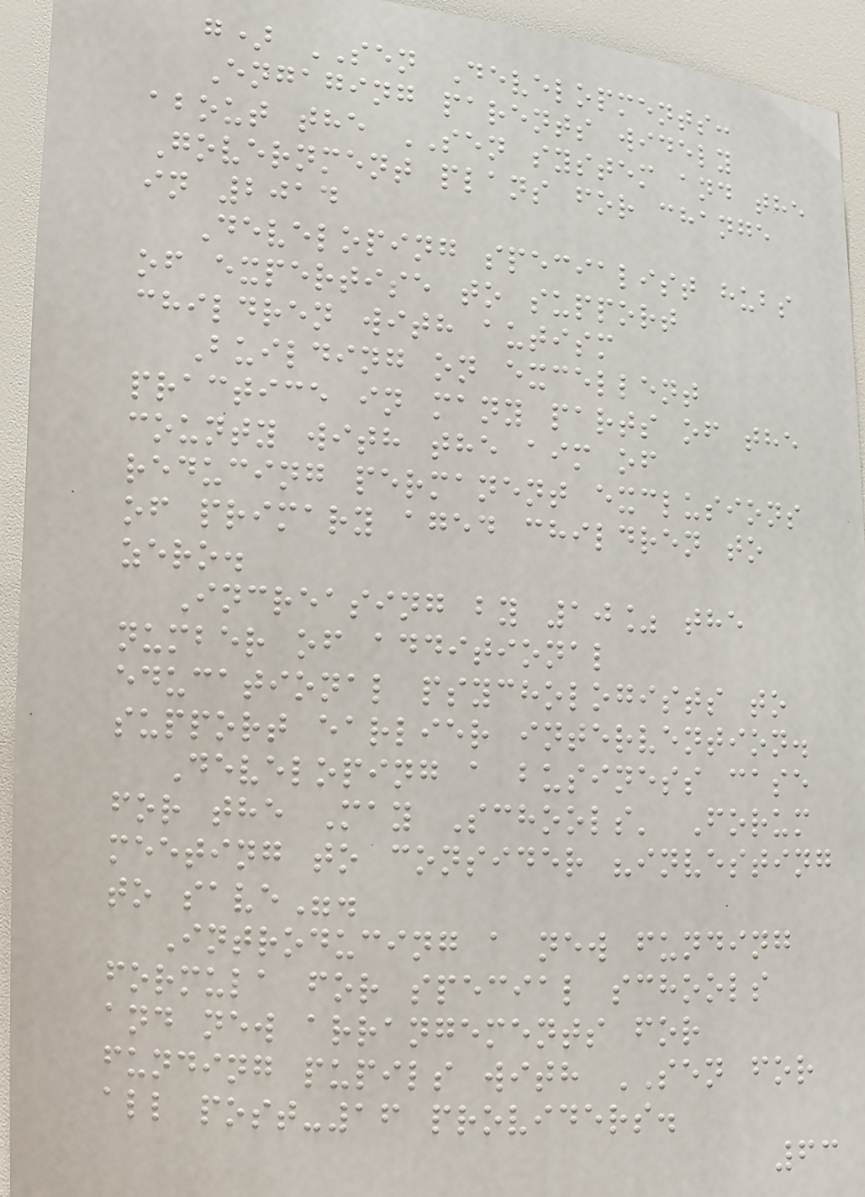g) SEN Developments:
Engaging parents widely
about the SEN system and the
Government plans for change
in 2014
Developing specialist hubs
of expertise to support
children with autism
Building on excellent
practice in many parts of the
county with the aim of
reducing permanent exclusions
of primary aged children to
zero.
Increasing by 10% the
number of additional
educational psychologists to
support earlier intervention.
Developing a business case
for the May Schools' Forum
meeting to consider "investing
to save".
Introducing a new funding
formula for special schools
and new arrangements for
funding pupils with SEN for
all post-16 providers.
63
